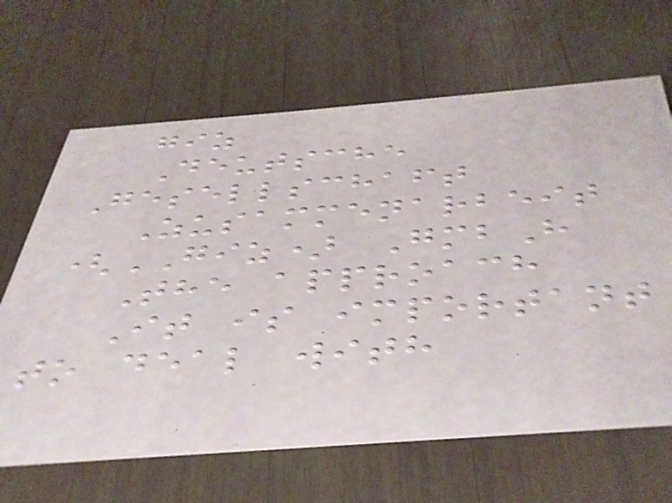giz
Deutsche
Gesellschaft
Zusammenarbeit
(GIZ) GmbH
The approach
It is important
to deal with
